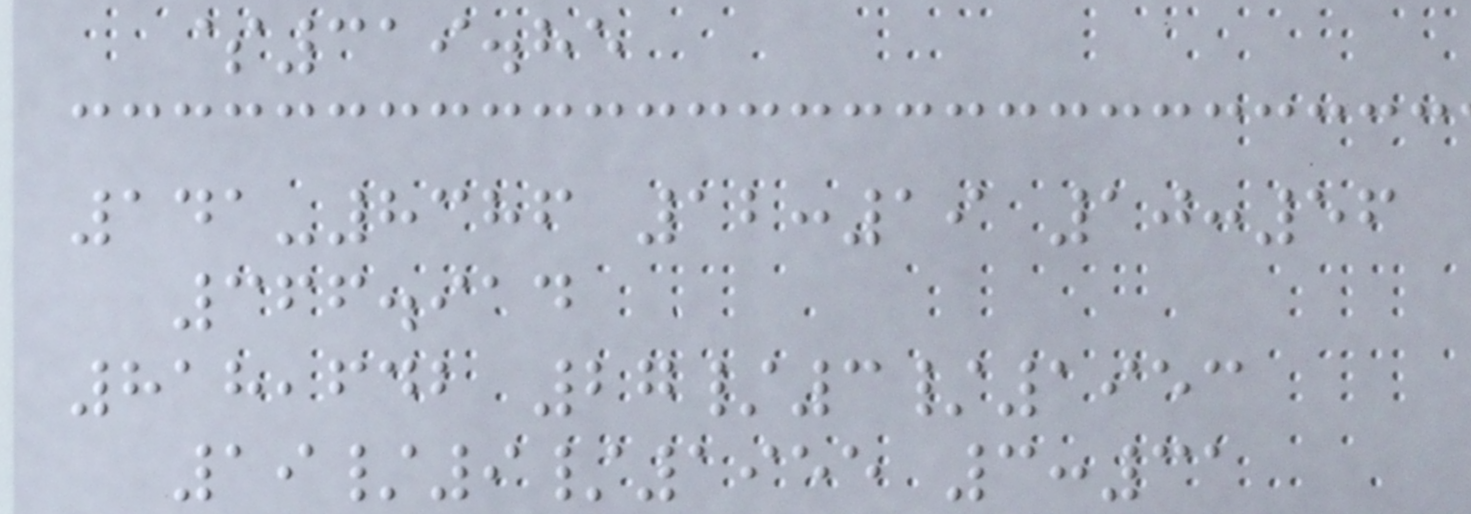$319.85
141-8386 12:19 10:56
366.914
818,642 27/3/1953
19/9/1955 3:31
